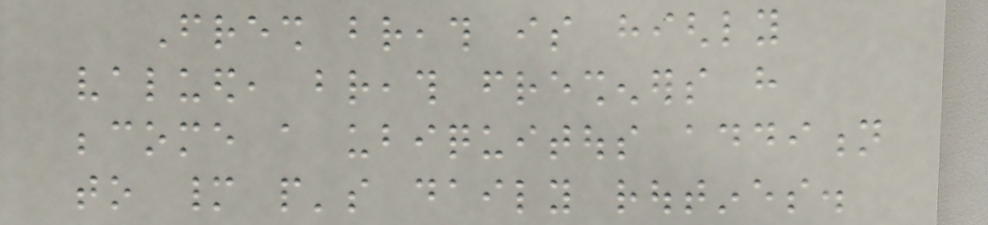Fresh breath is highly
valued, breath fresheners have
become a ubiquitous addition
to many people's daily routines.
